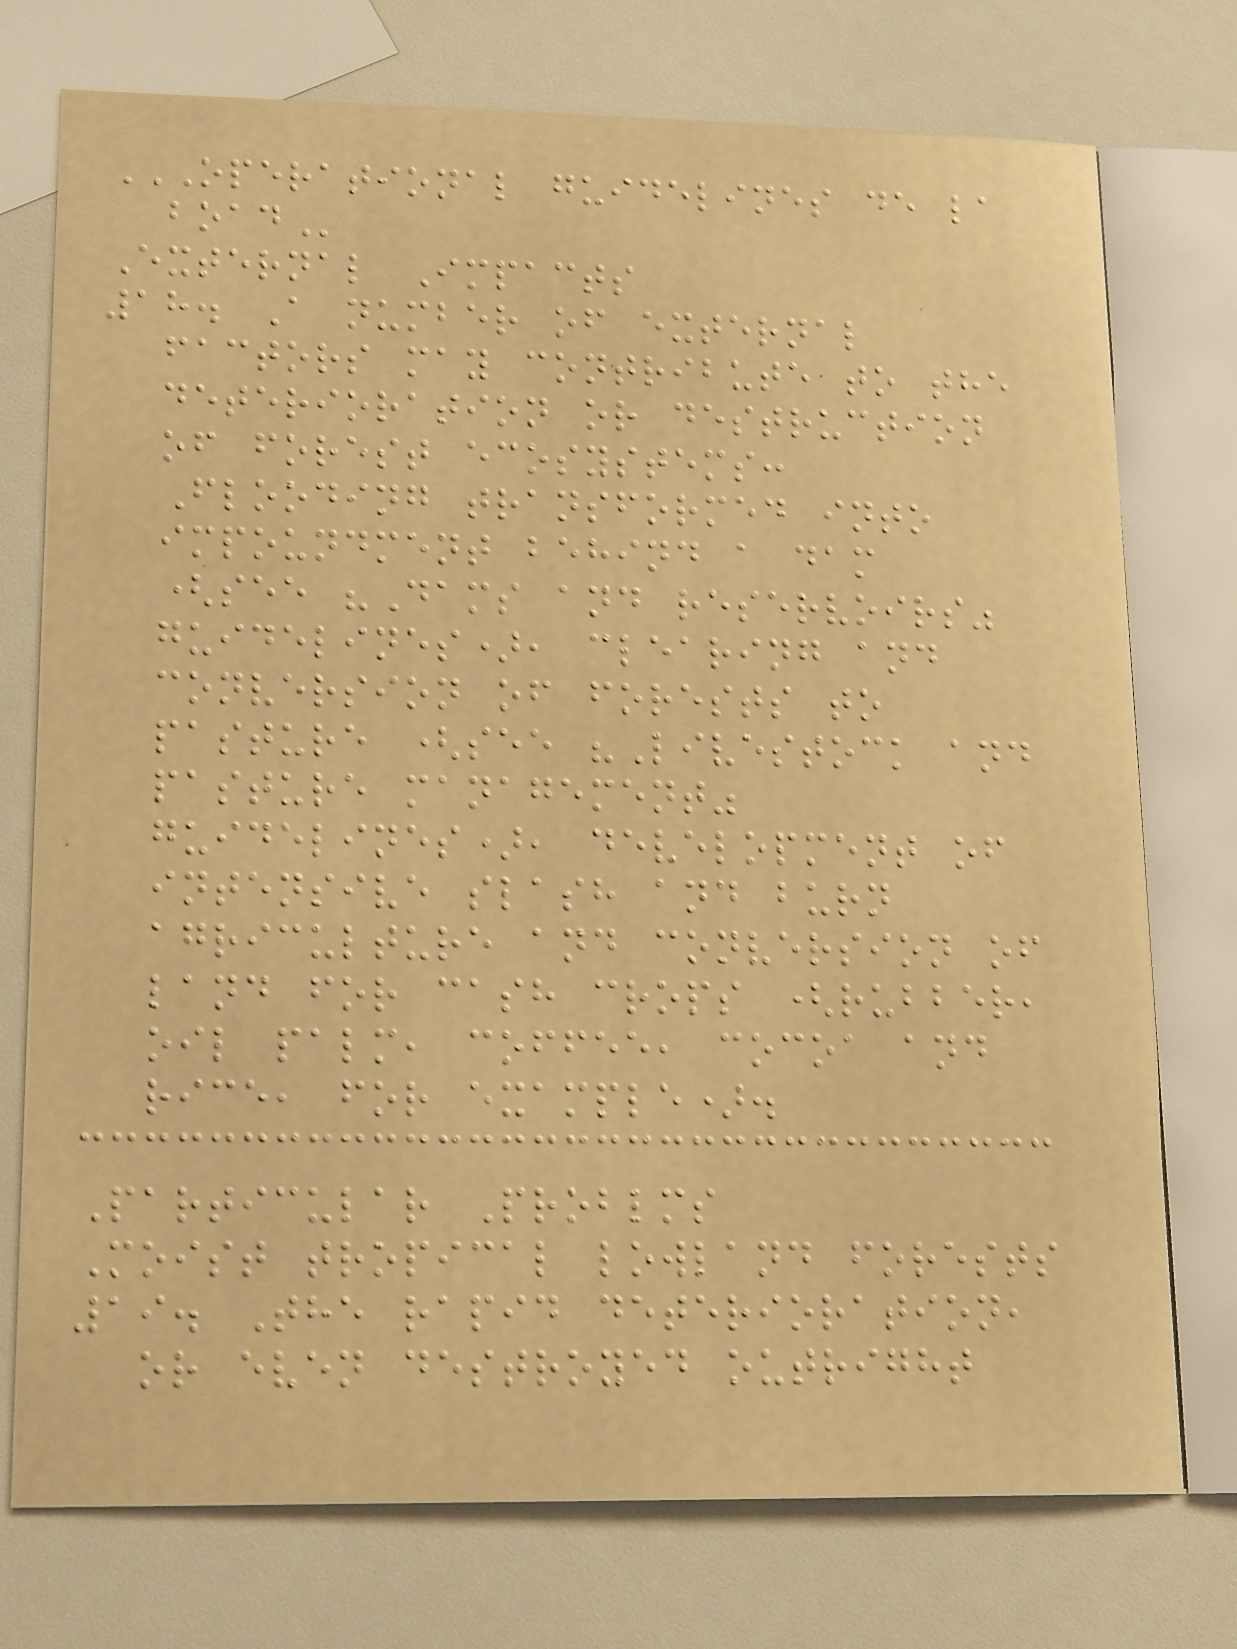OPERATIONAL GUIDELINES DE LA
BOAD
External Impacts
18. A number of external
factors may contribute to the
deterioration or destruction
of forest ecosystems:
Flooding transformed into
impoundment behind a dam
(see "Dams and reservoirs"
guidelines), clearing and
conversion of forests to
pasture (see "Livestock and
pasture management"
guidelines), development of
intensive slash and burn
agriculture and conversion of
land for cash crops (rubber,
oil palm, coffee, cocoa and
rice, for example).
Particular Problms
Moist tropical lowland forests
19. The rapid deterioration,
or even destroyed outright
